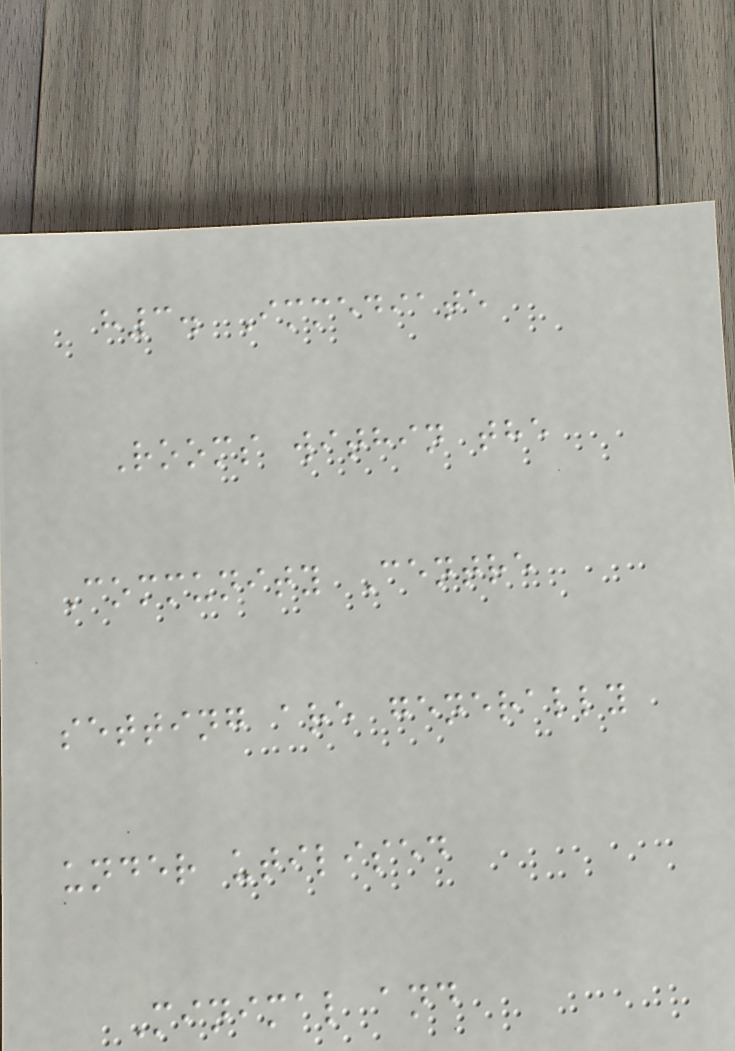h3. Immediate
Rooms within the
Community Centre
setting are generally
under utilised
Minimal and
